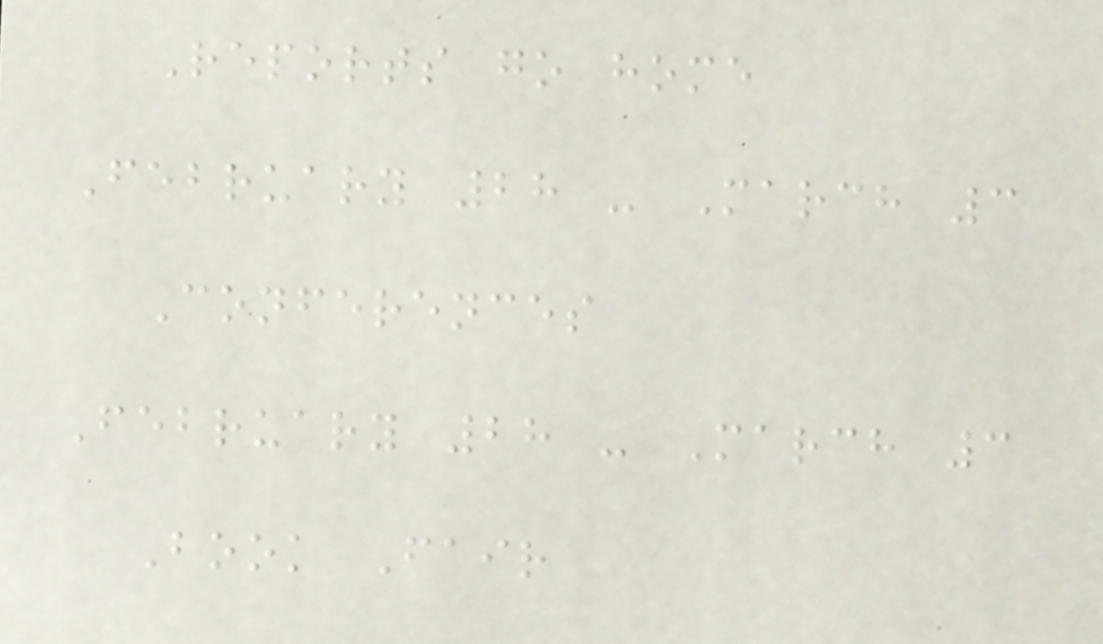Reports go home
February 28 - March 3
Conferences
February 28 - March 3
Book Fair
